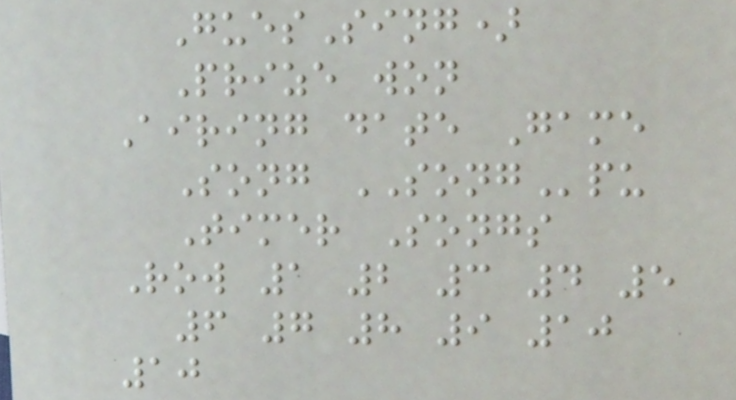GuesSing)
Prize won
Airing date Game
Song SONGpu
Timer Songs
Row 1 2 3 4 5
6 7 8 9 10
10
